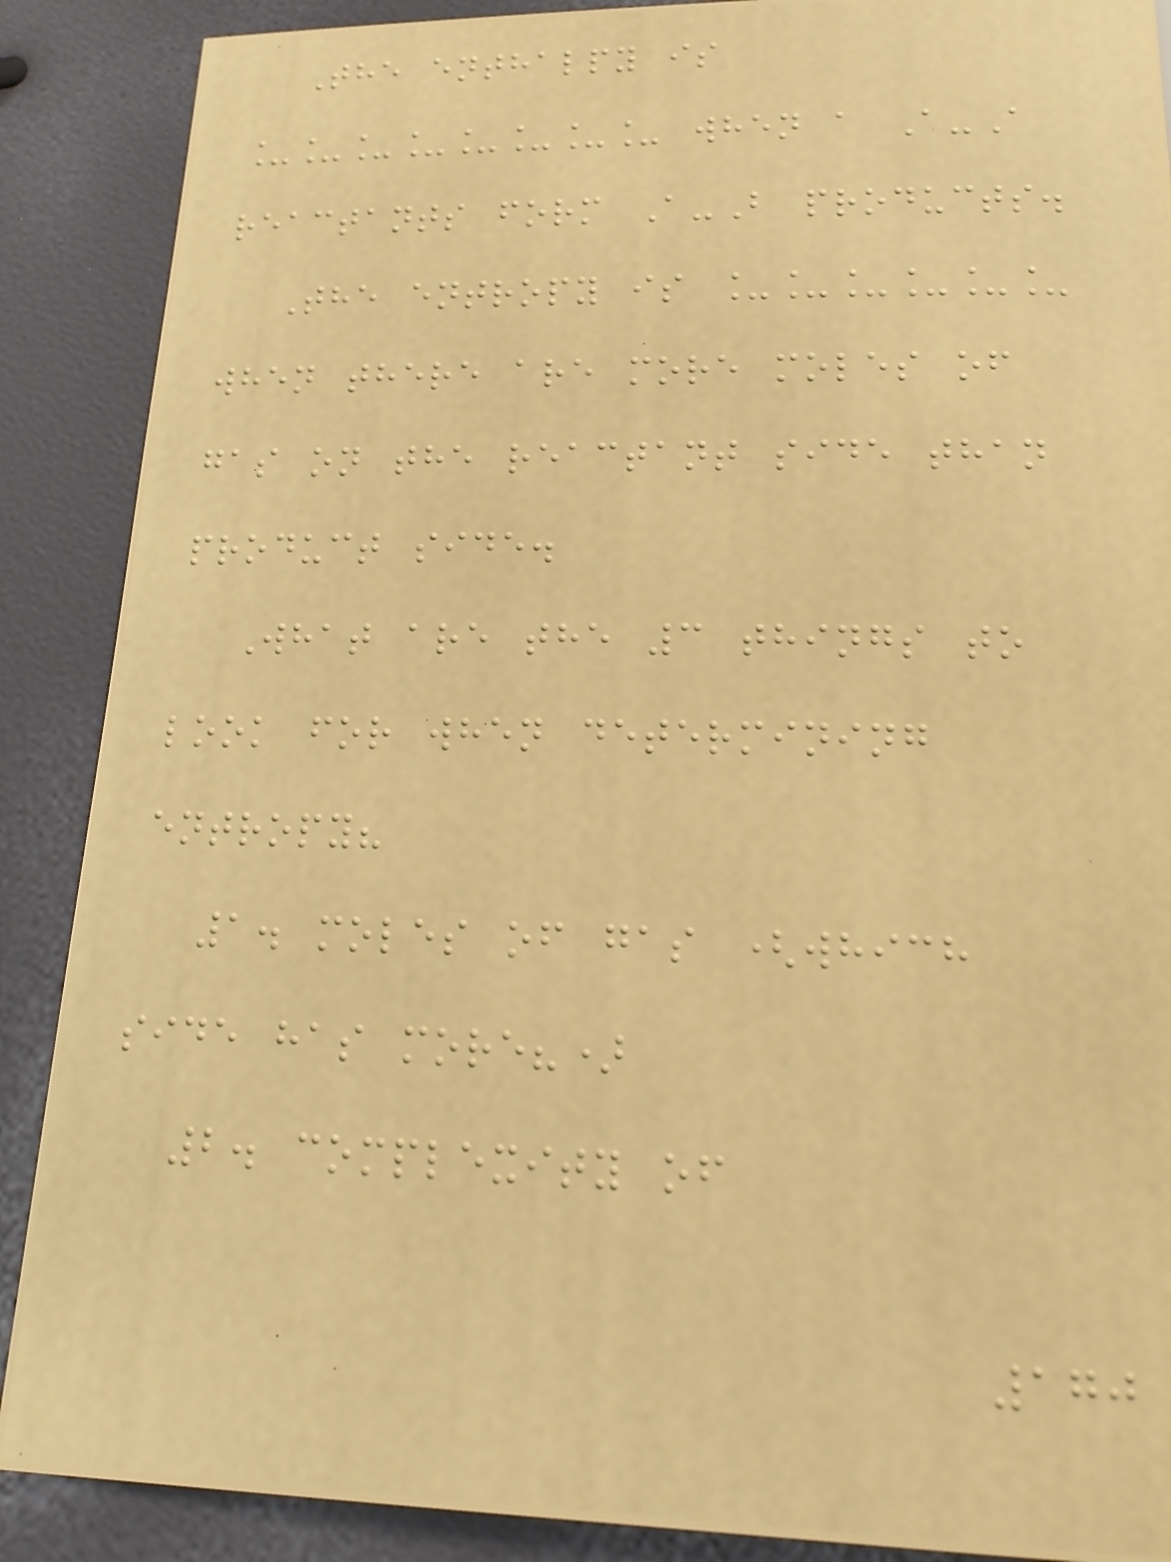The enthalpy is
________ when a A-A
reactants form A-B products.
The entropy is ______
when there are more moles of
gas on the reactant side than
product side.
What are the 3 things to
look for when determining
entropy?
1. moles of gas (which
side has more?)
2. complexity of
170
